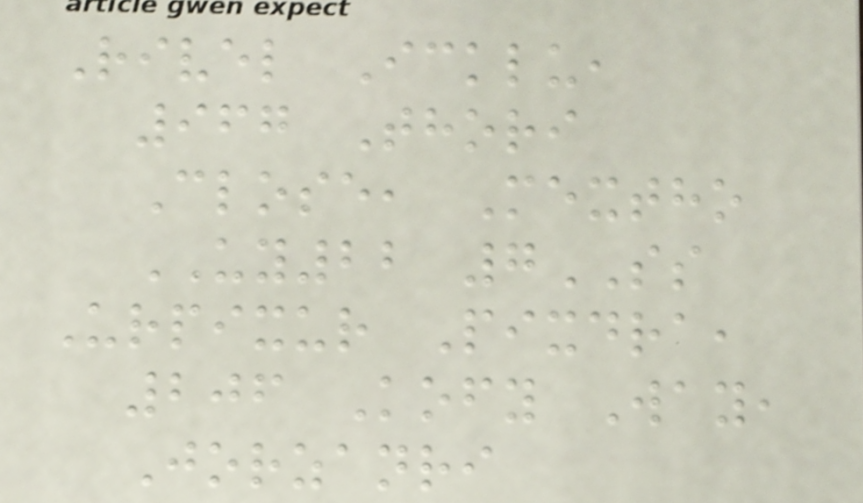Rivel Icklu,
967 Thori
Close, Mextho
UY22 7SS
Urpixur Pixdra,
206 Kofy Way,
Jorzanri
